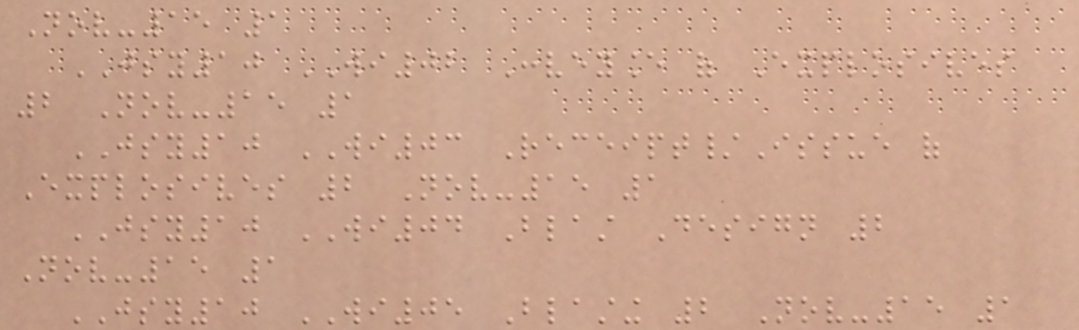Nov-15 1
JSY10 WI02 Conveyance of Explosives
2 Nov-15 1
JSY10 WI03 Receipt/Issue of
Explosives 2 Nov-15 1
JSY10 WI04 Blast Design 2
Nov-15 1
JSY10 WI05 Blasting 2 Nov-15 1
